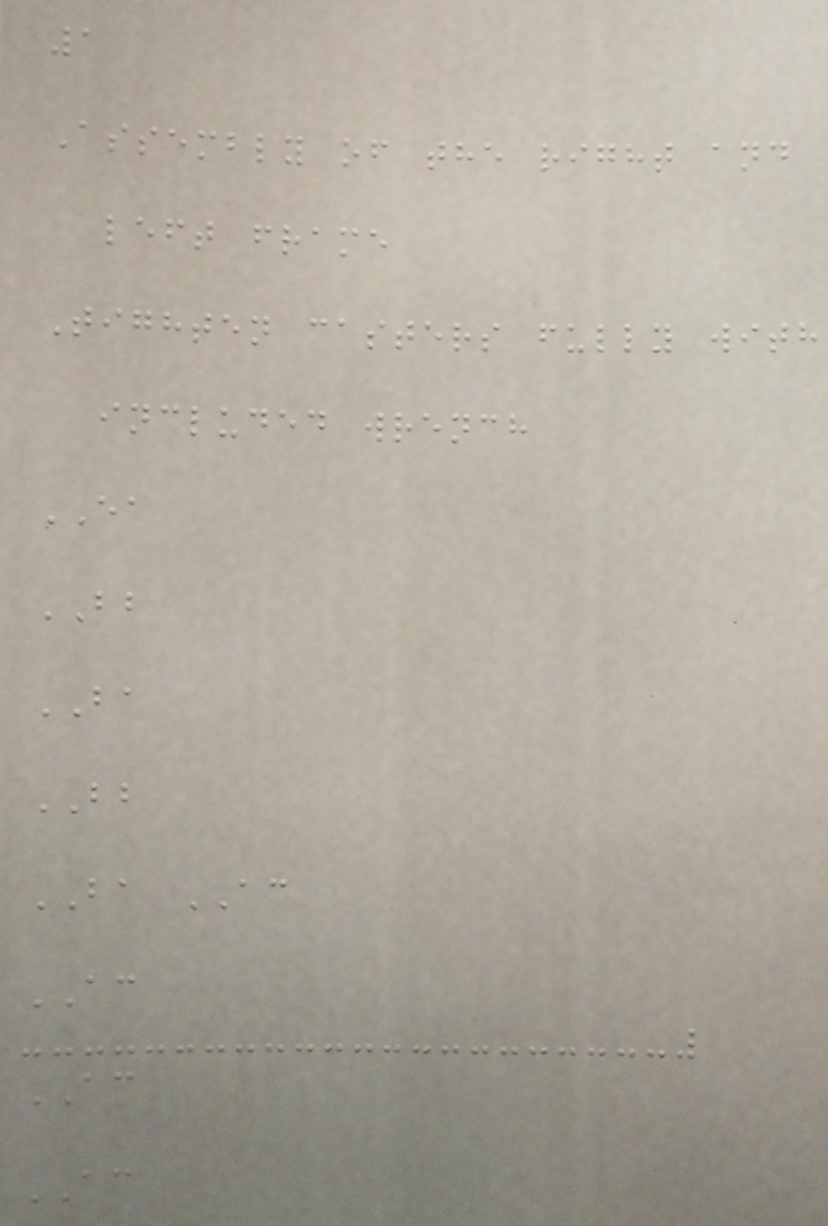1
Assembly of the right and
left frame
Tighten casters fully with
included wrench
EA
BB
BA
BB
BA AC
AC
AC
AC
